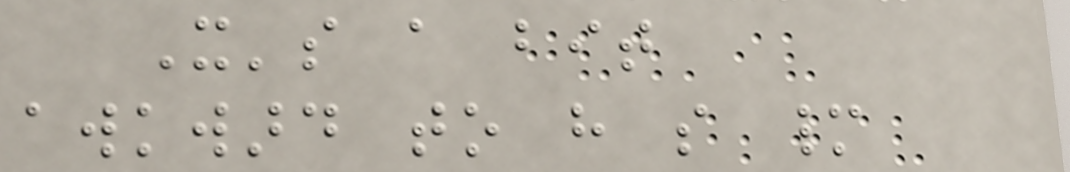It's a bit
awkward to have so many
